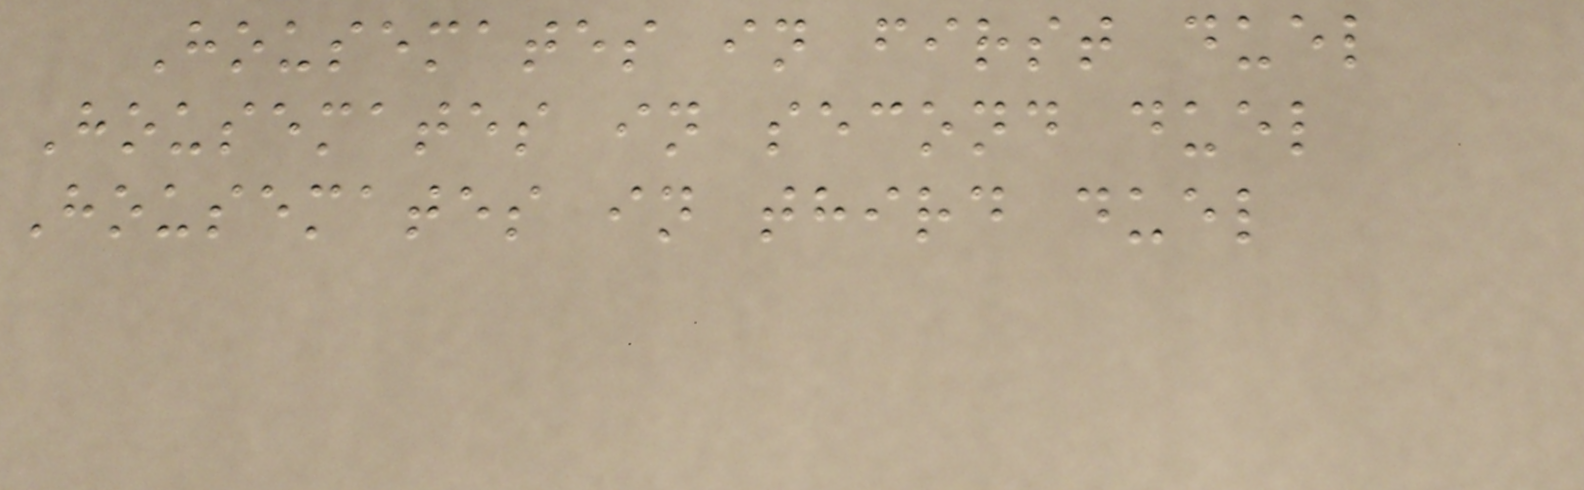Housemates in first duel
Housemates in second duel
Housemates in third duel
